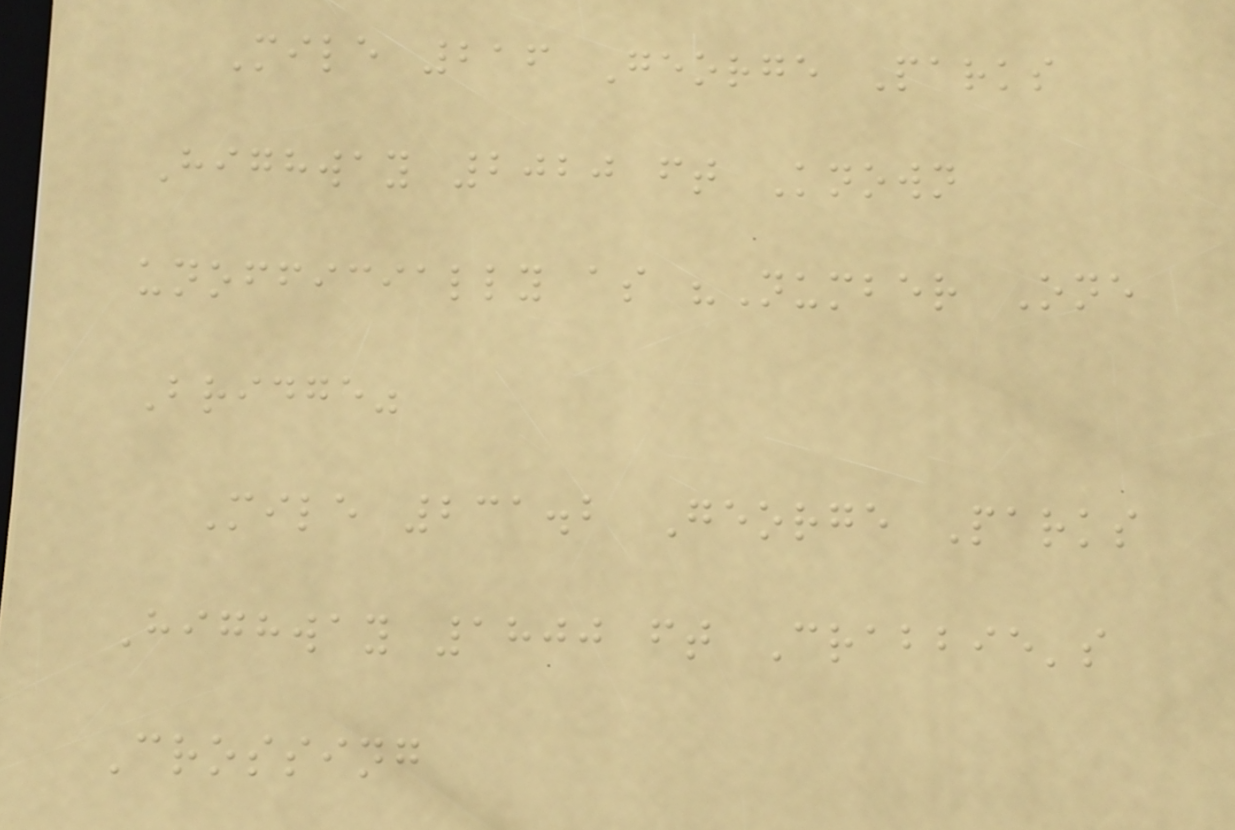Mile 216 George Parks
Highway 2020 ft Known
unofficially as "Number One
Bridge"
Mile 231.2 George Parks
Highway 1800 ft Crabbie's
Crossing
